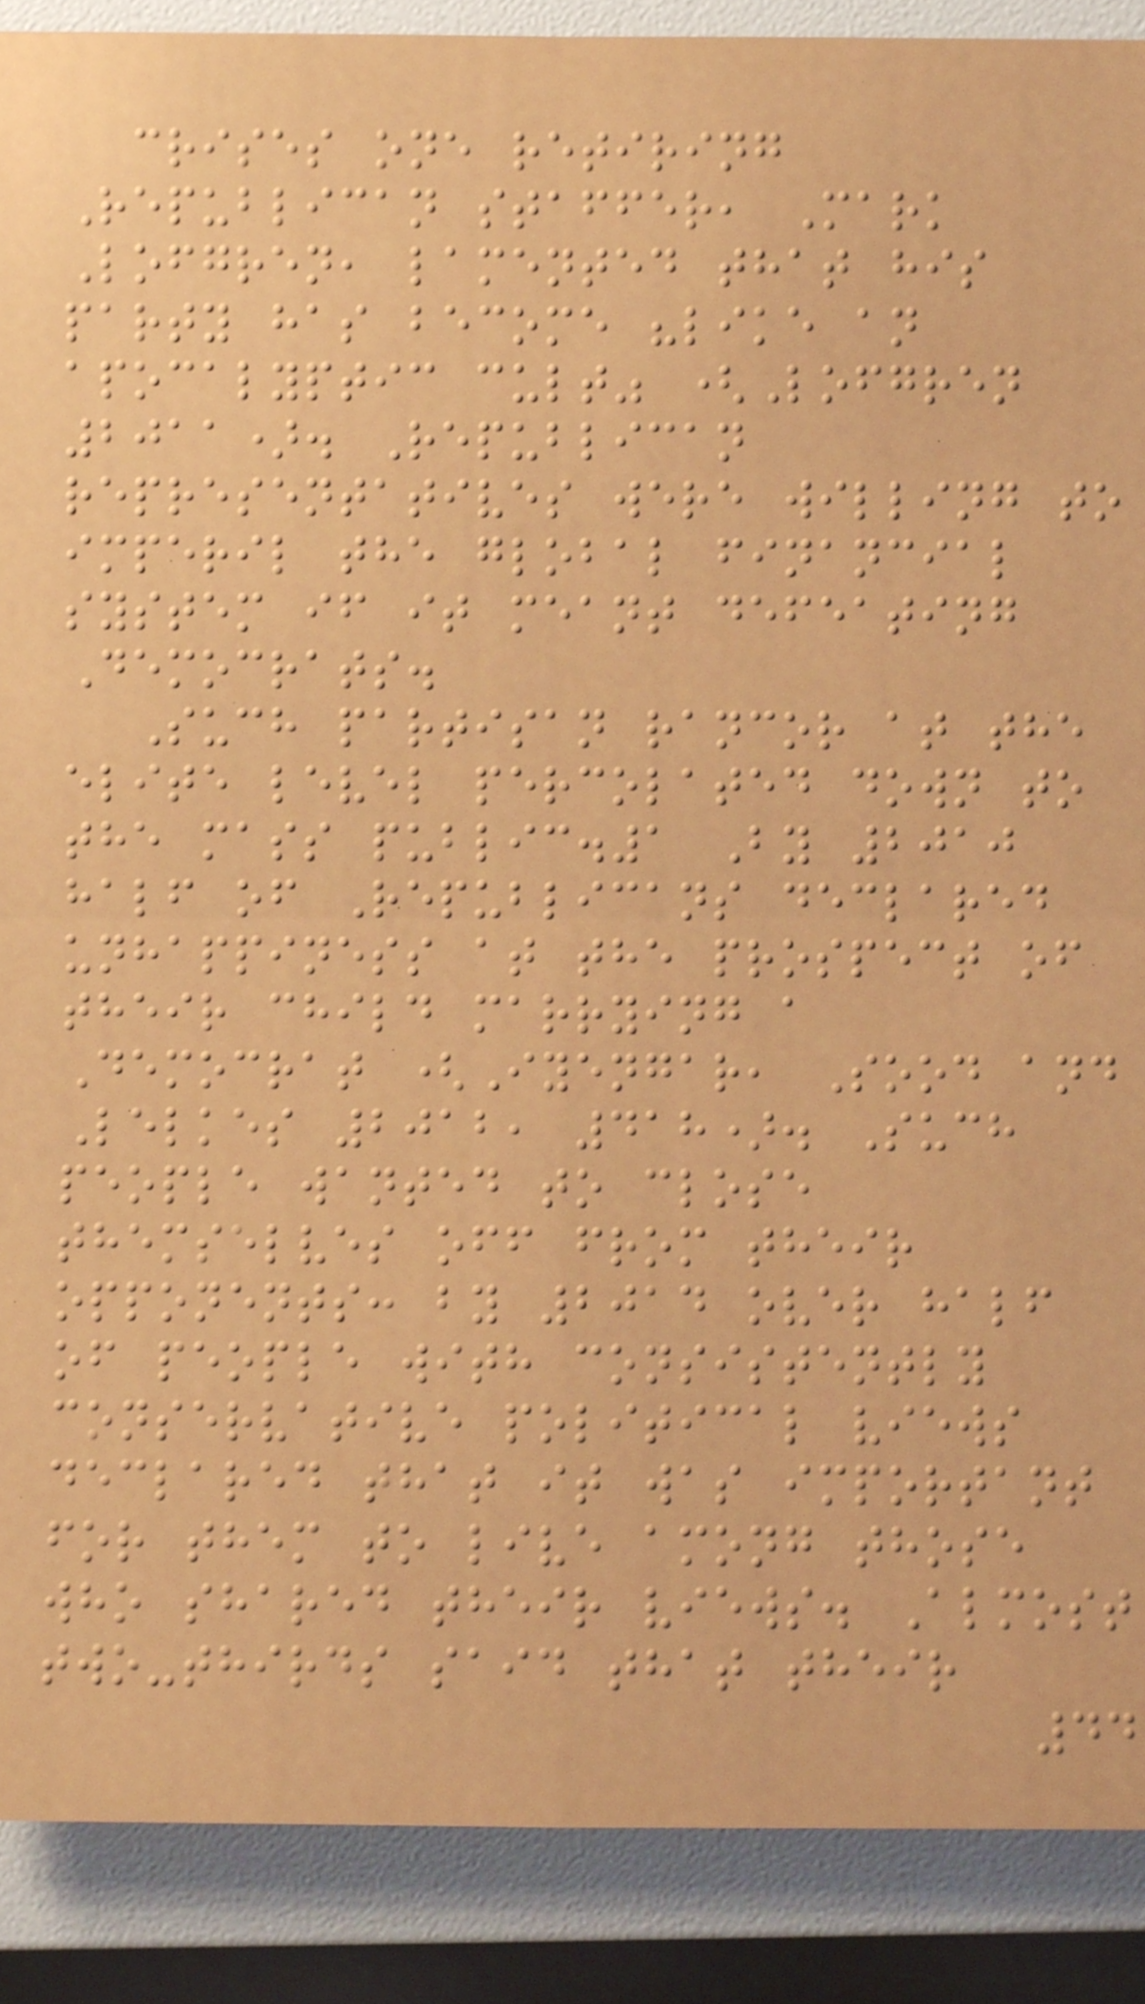crises one retiring
Republican staffer, Mark
Lofgren, lamented that his
party has become "like an
apocalyptic cult" (Lofgren
2011). Republican
representatives were willing to
imperil the global financial
system if it meant defeating
Democrats.
Such partisan rancor at the
elite level percolated down to
the mass public.1 By 2010
half of Republicans declared
unhappiness at the prospect of
their child marrying a
Democrat (Iyengar, Sood and
Lelkes 2012, 418). Such
people wanted to close
themselves off from their
opponents: by 2014 over half
of people with consistently
conservative political views
declared that it was important
for them to live among those
who shared their views. Almost
two-thirds said that their
44
